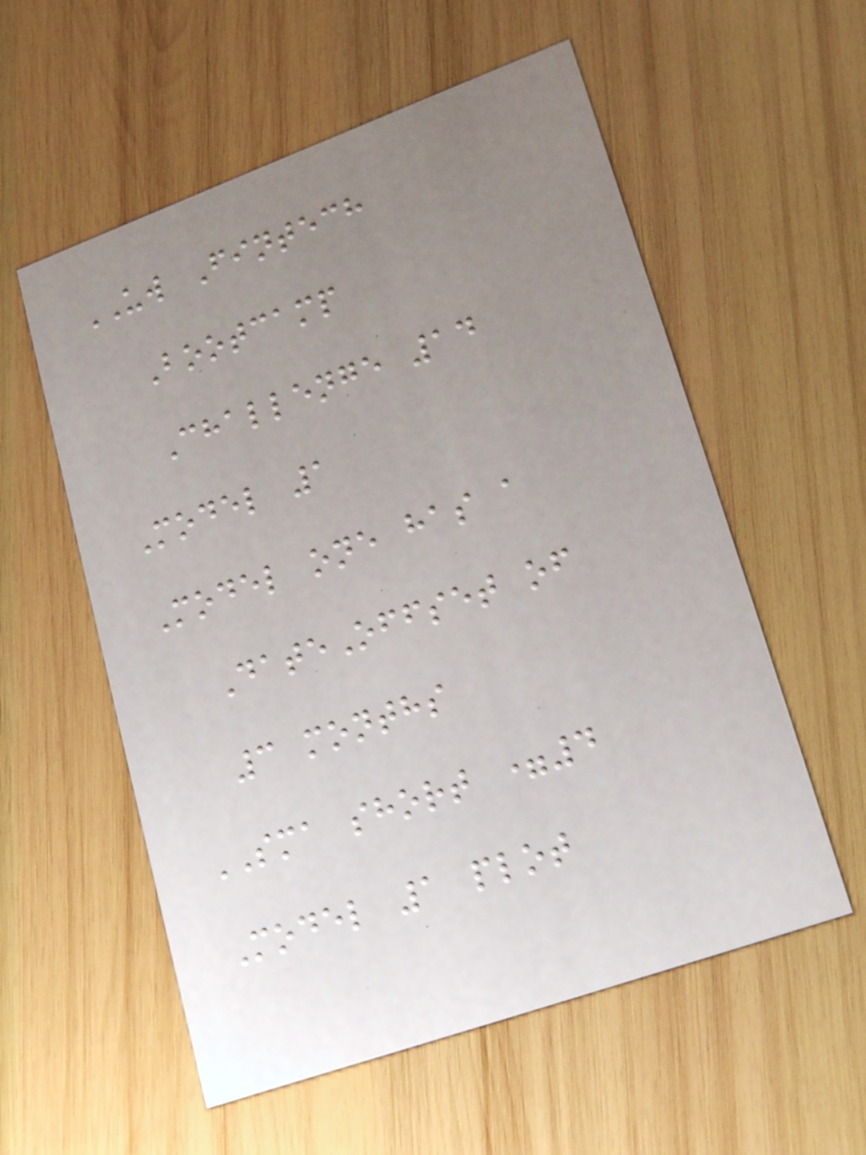UW Fintech
Bootcamp
Challenge 14
Model 1
Model one has a
DateOffset of
3 months
SMA short =4
Model 1 plot
